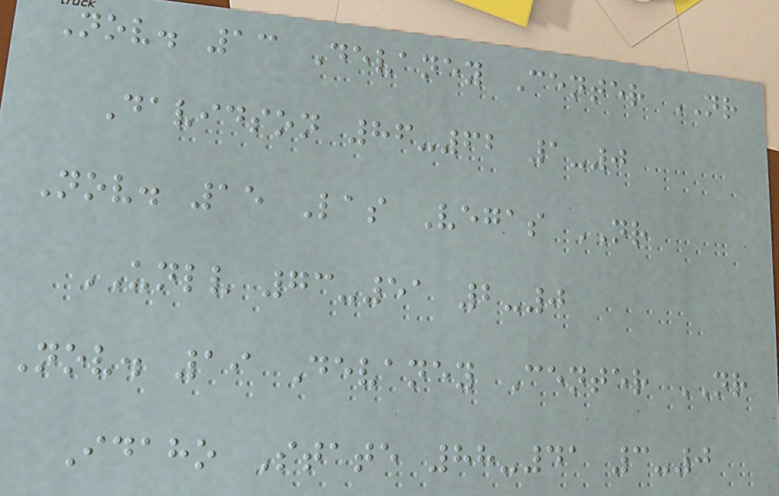Nov. 13 Devaney Center NR
Davidson 86-62 1-0
Nov. 15 Las Vegas NR
UNLV 73-51 2-0
Nov. 19 Devaney Center NR
Idaho State 88-41 3-0
